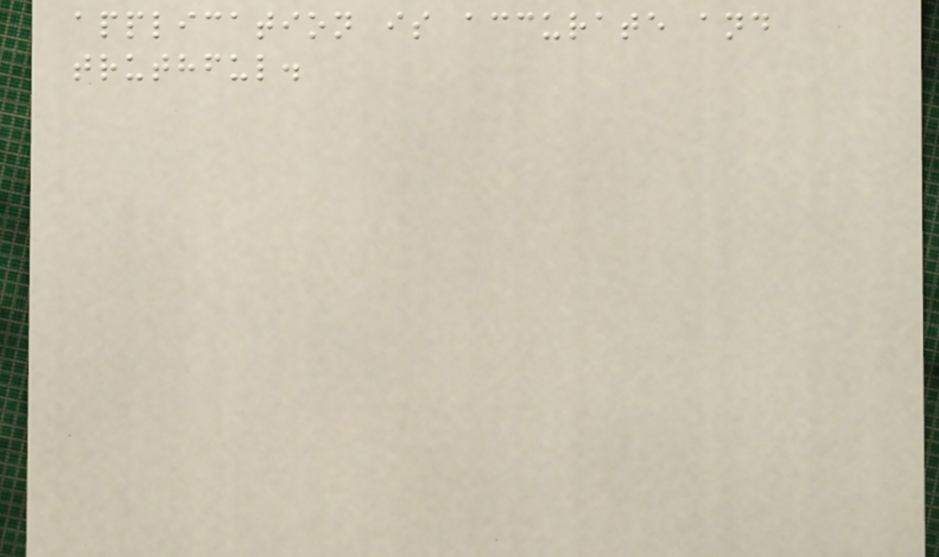application is accurate and
truthful.
